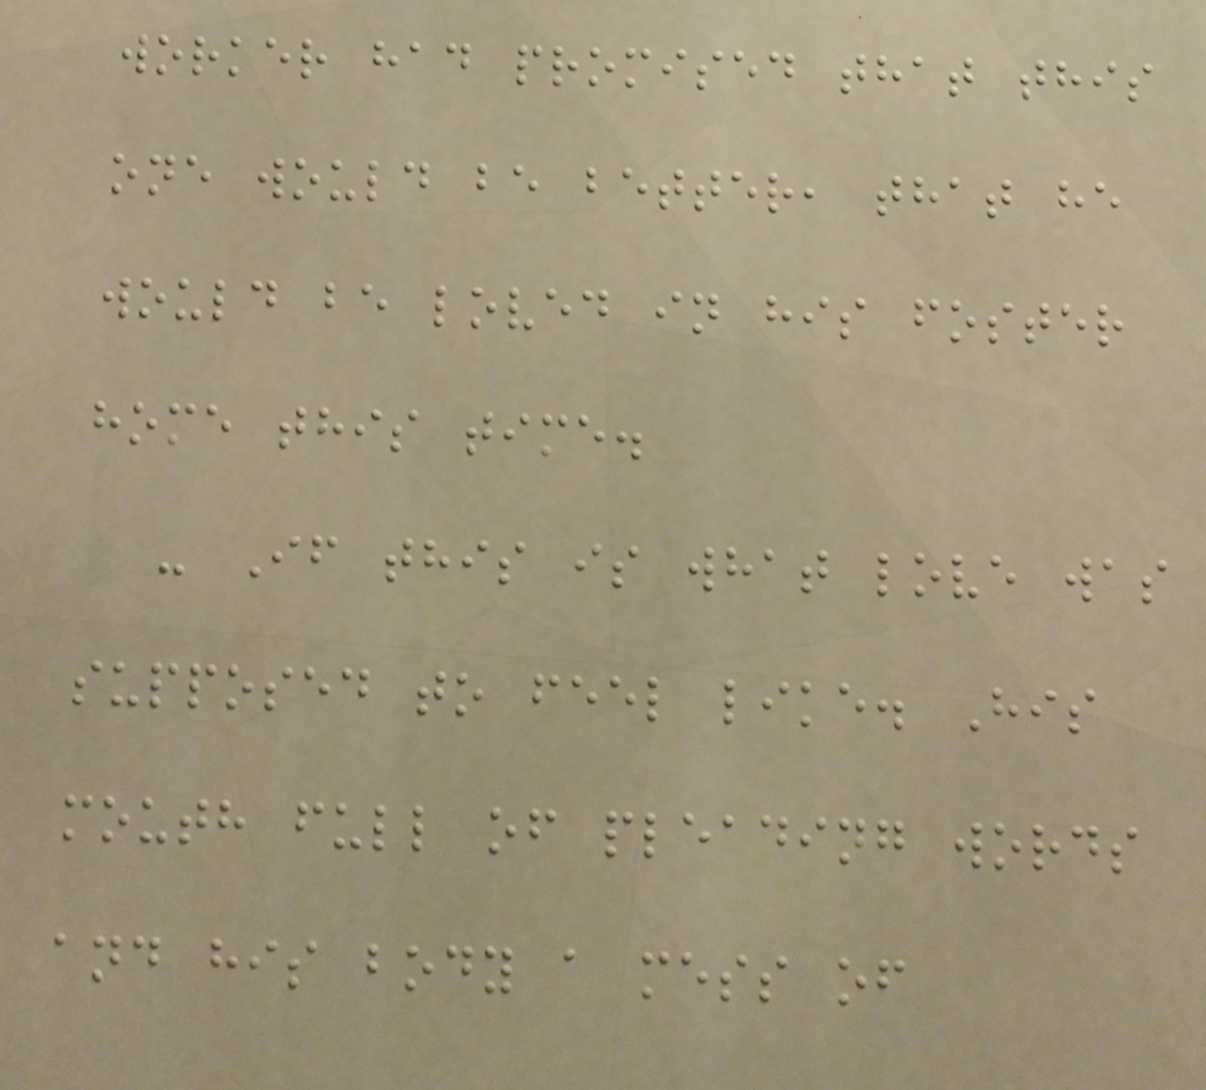worker had promised that this
one would be better, that he
would be loved in his foster
home this time.
- If this is what love was
supposed to feel like. His
mouth full of pleading words
and his body a mess of
